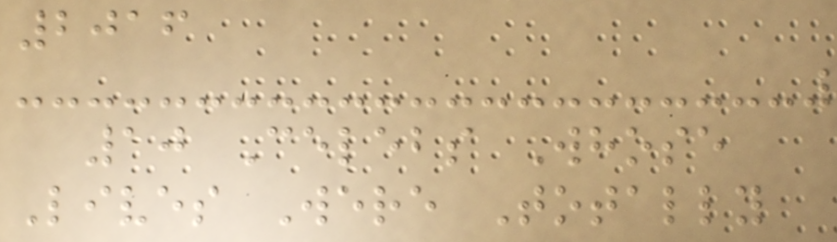2016
10 Celebs Whose
Lives Were Totally
